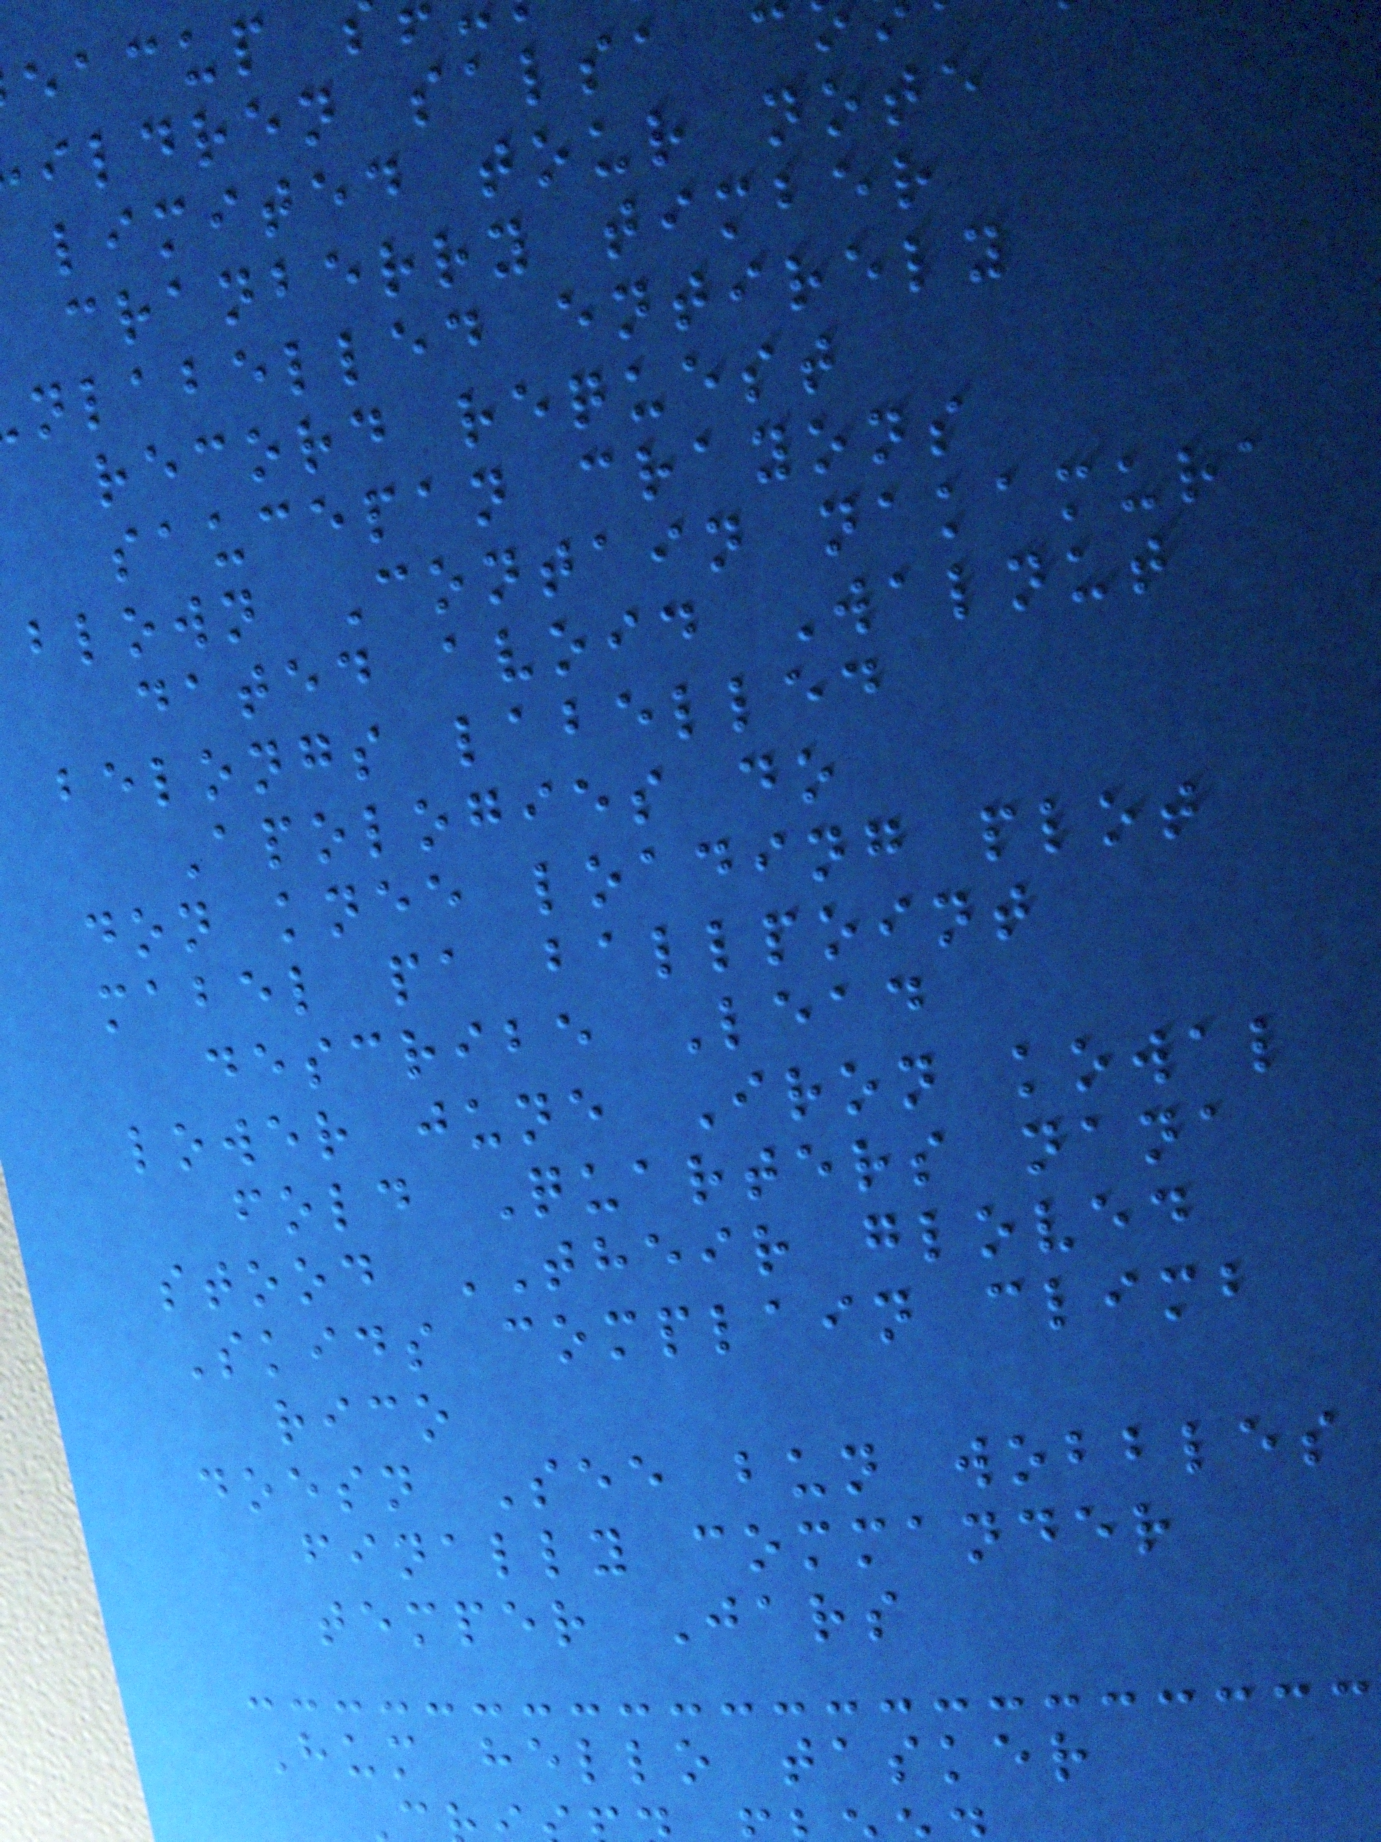ildren salsa c
limited tour note
cranberry timber
nlabelled entirely
record request
saucepan crayons
blown Contain nakamura
dated avoid Walnut
belongs labelled
Apologies do
don knee loading plot
mabel pa ballpoint
describe Lead
lower june Iron kowal
fold Quarters nana
stood THEIR gloved
Skids complain climb
rico
doesn See bun wobbles
finally commander
temper Jars
Hum hello tasker
